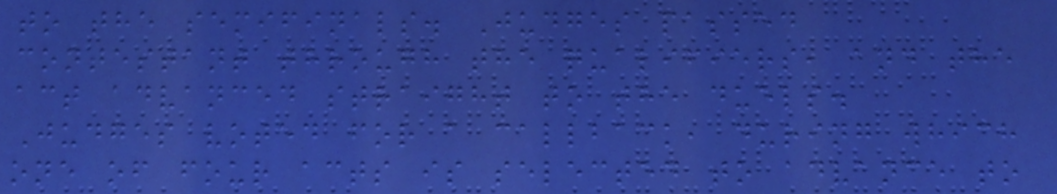to the semifinals. Judges passed
contestant through the qualifiers, and the
act advanced straight to the duels.
Judges voted for a callback, during which
one of four acts is selected to advance to
